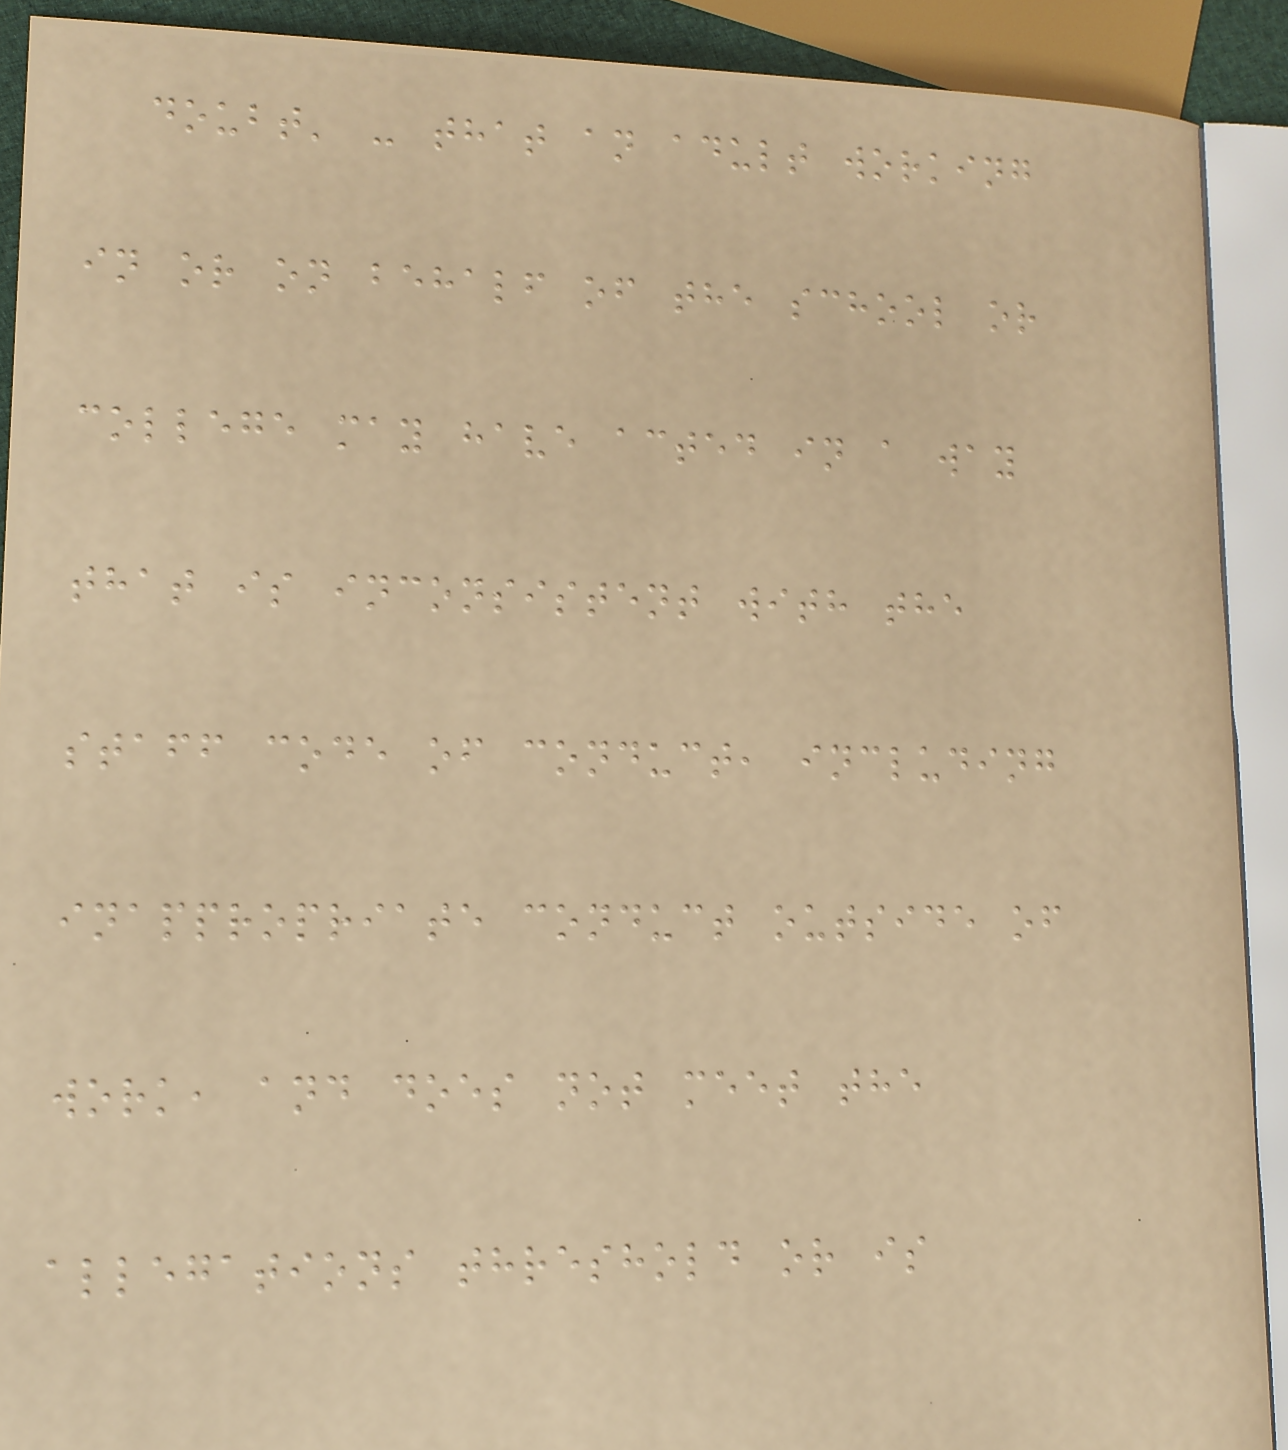doubt' - that an adult working
in or on behalf of the school or
college may have acted in a way
that is inconsistent with the
staff code of conduct, including
inappropriate conduct outside of
work, and does not meet the
allegations threshold or is
